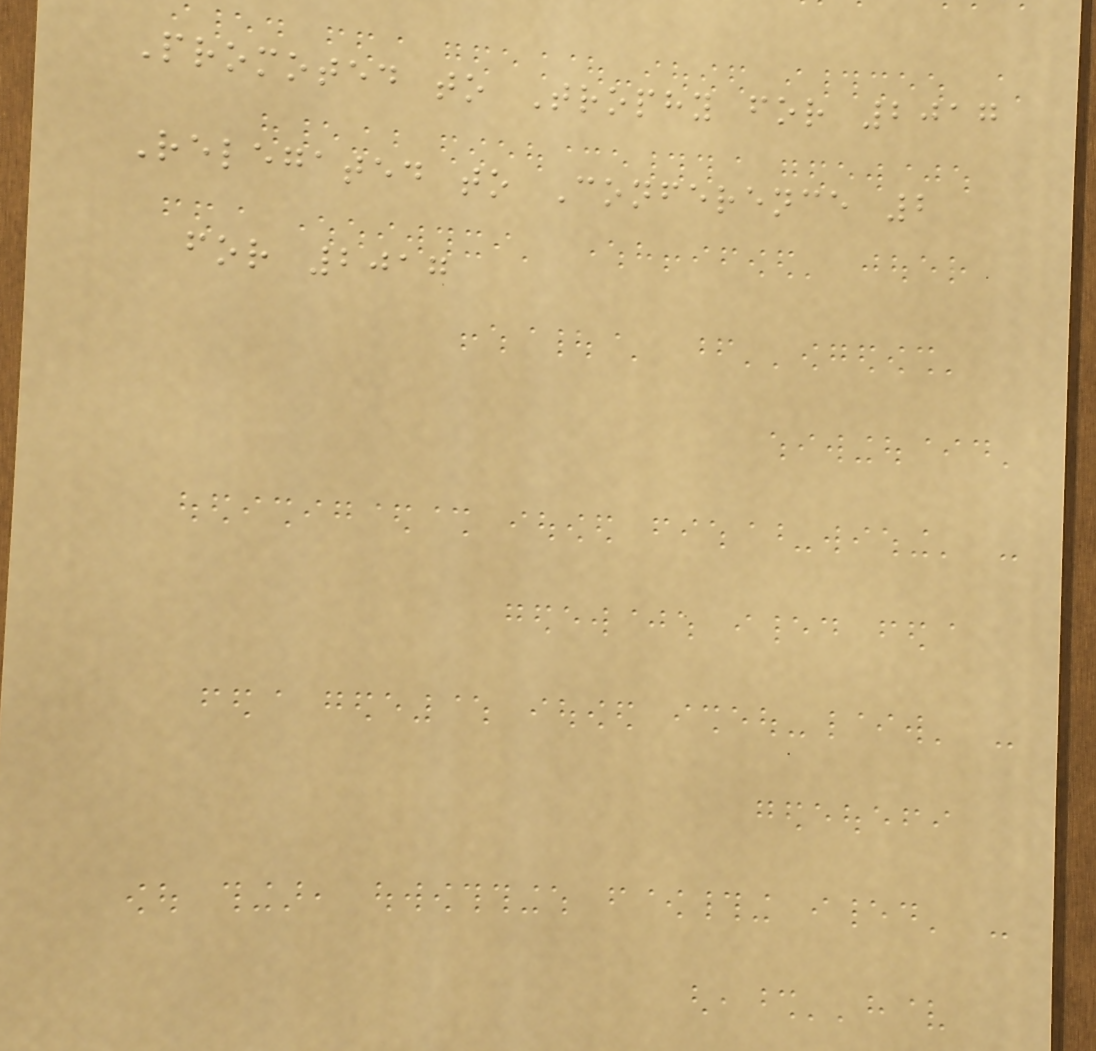Promoted to Trophy for 2017
Relegated to Conference 2
for 2017
